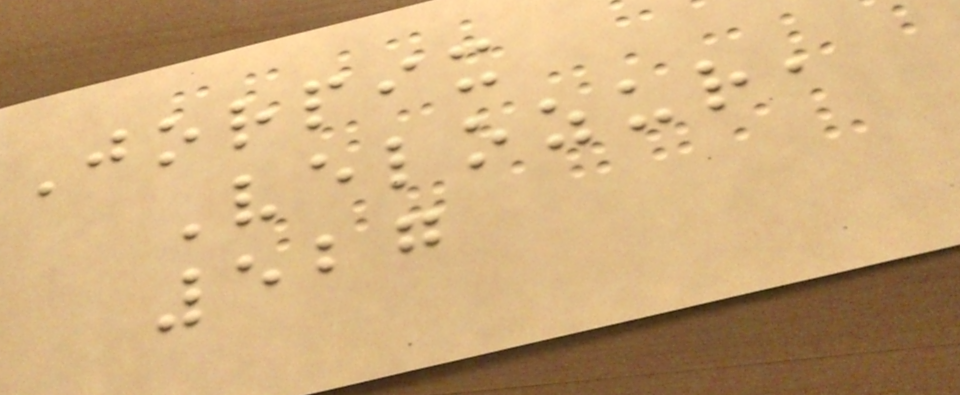Jorpix
Velozur,
527
